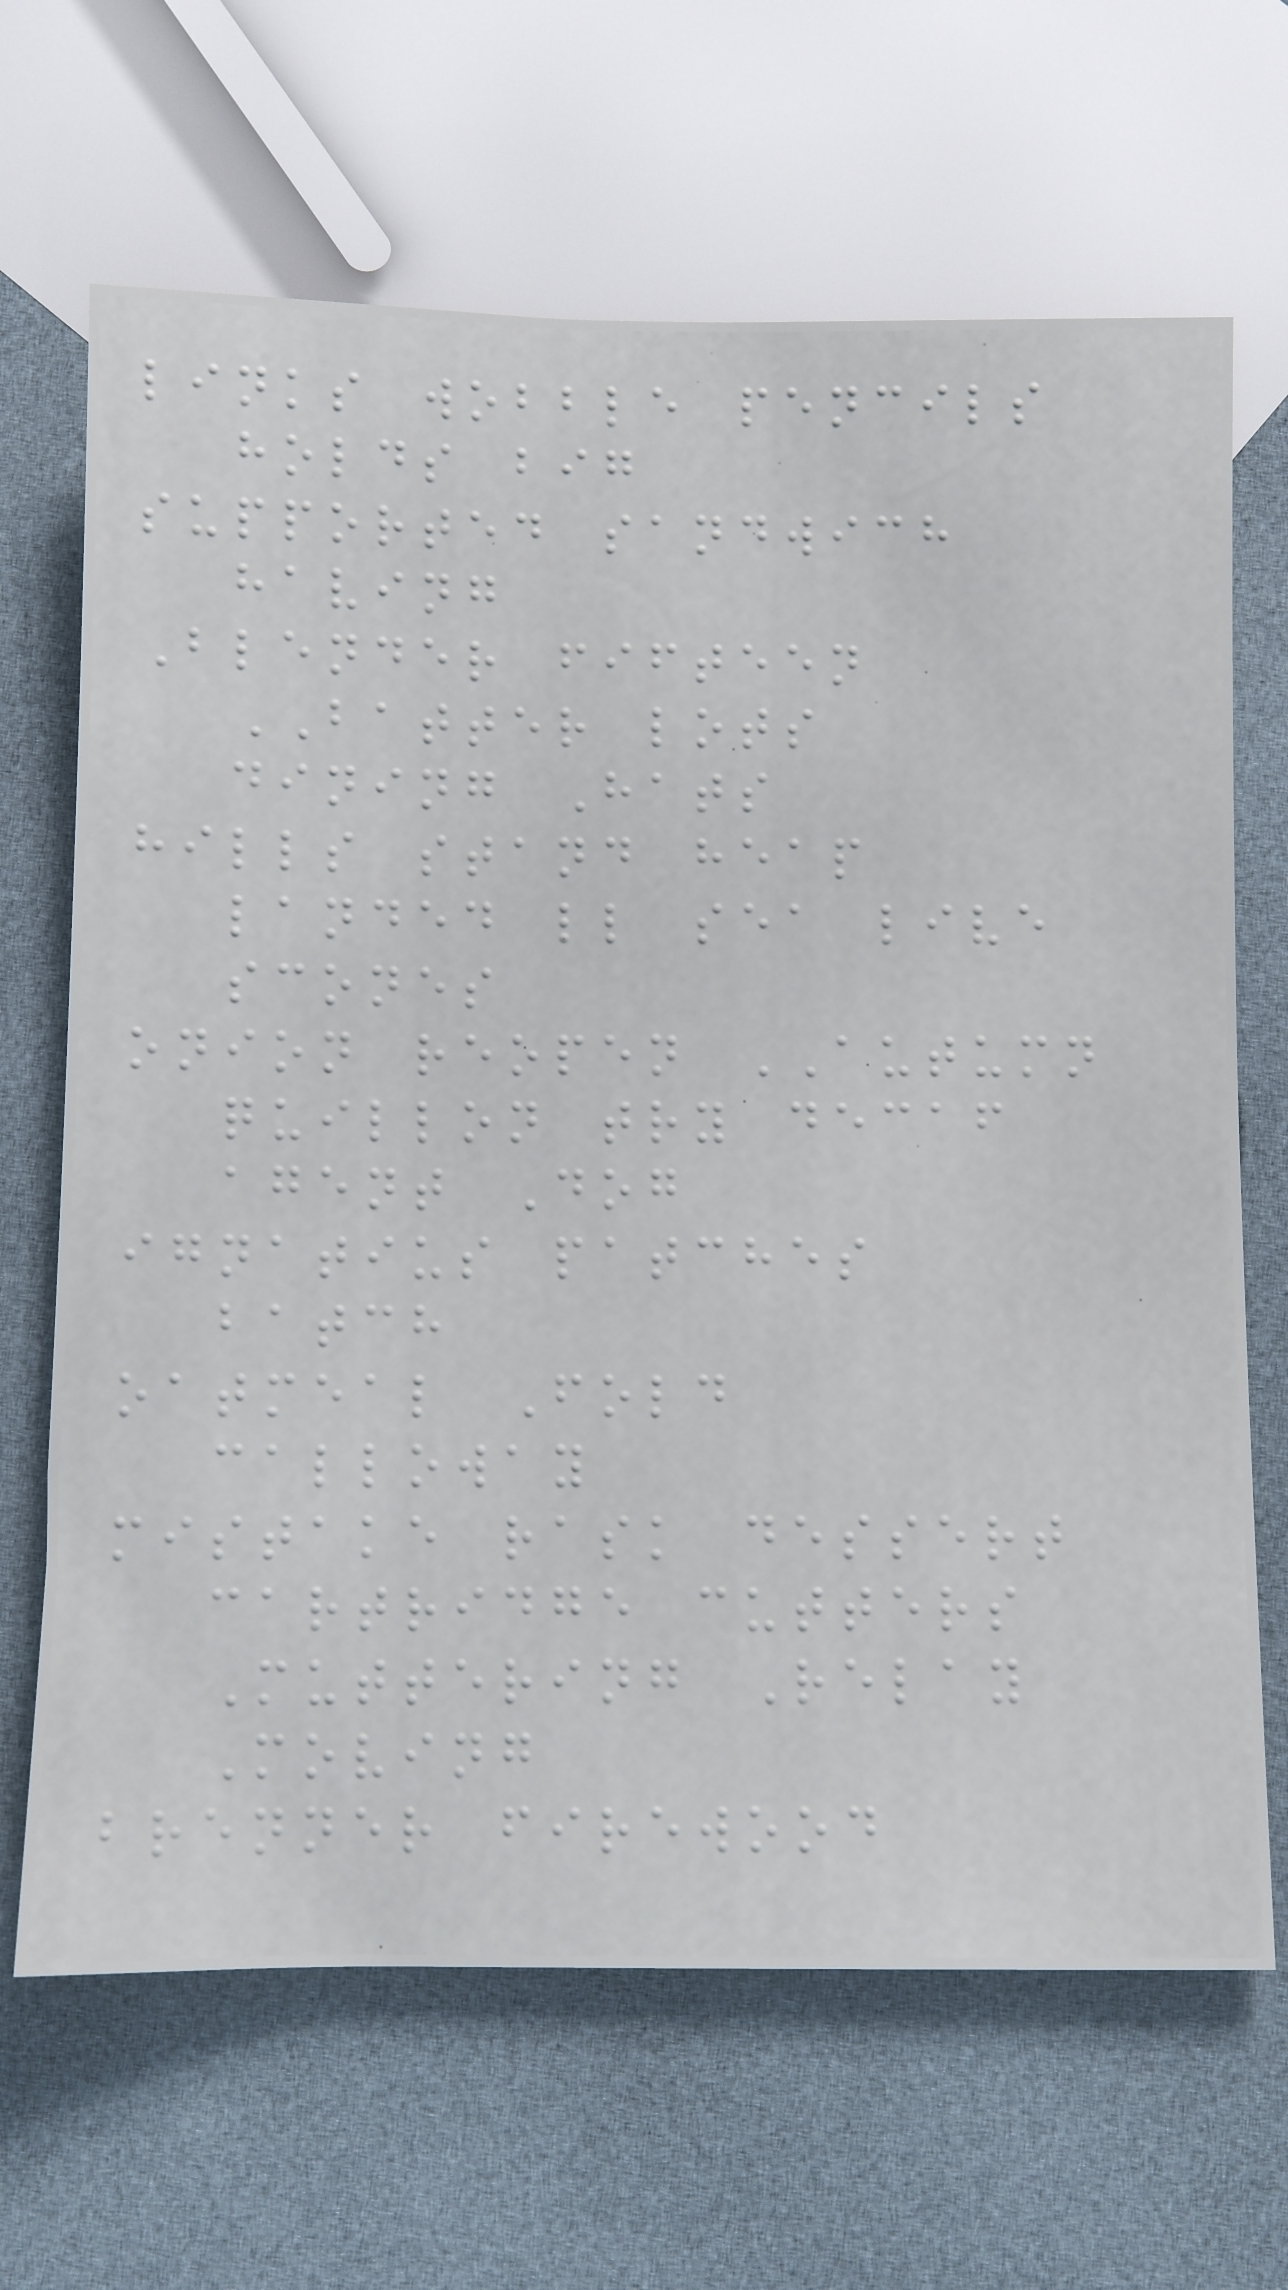links wobble pencils
holds big
supported sandwich
having
Blender fifteen
BATTER lots
dining Hats
hills stand heap
landed ll sea live
scones
onion reopen AUTUMN
quillon try decaf
agent Dog
ignatius patches
batch
oatmeal Fold
calloway
mistake rask dessert
cartridge cutters
Muttering Relay
Moving
brenner firewood
